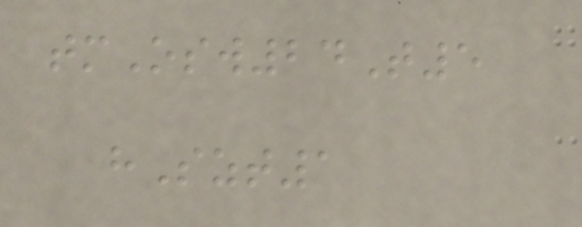tmOsw24T5
hSzt1
